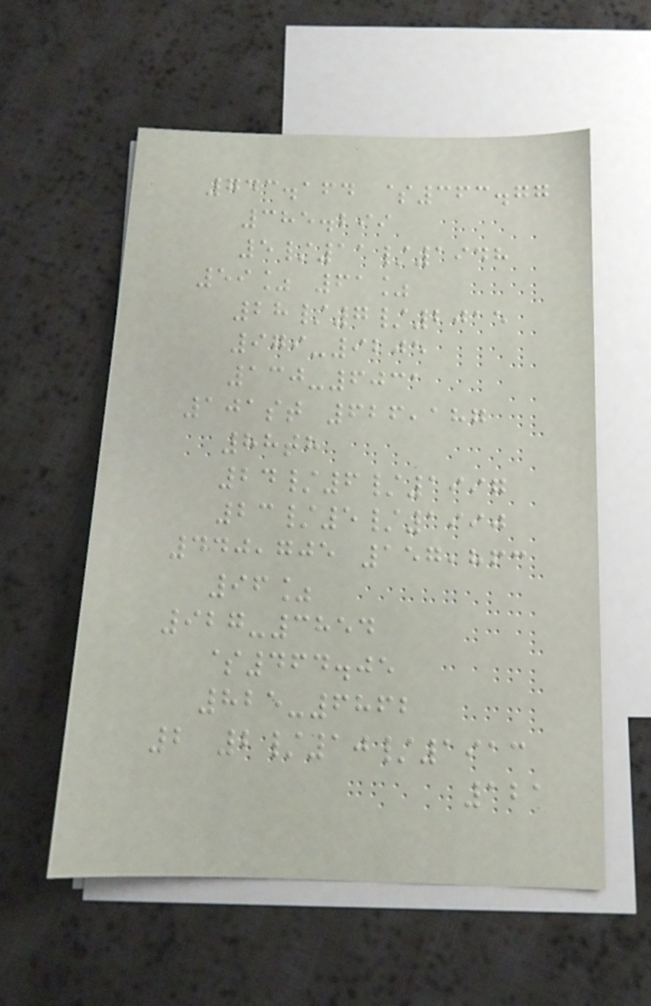743.164 $363.77
385.299
5/11/1948
59% 61%
28/7/2015
979-9205
130-6031
101st 626,187
88th
24/6/1997
23/5/1990
440,705 157,863
96%
927-3854
$464.05
825-6862
2 2/10/1913
121
